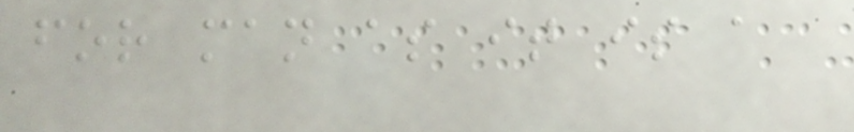for man as it is a
